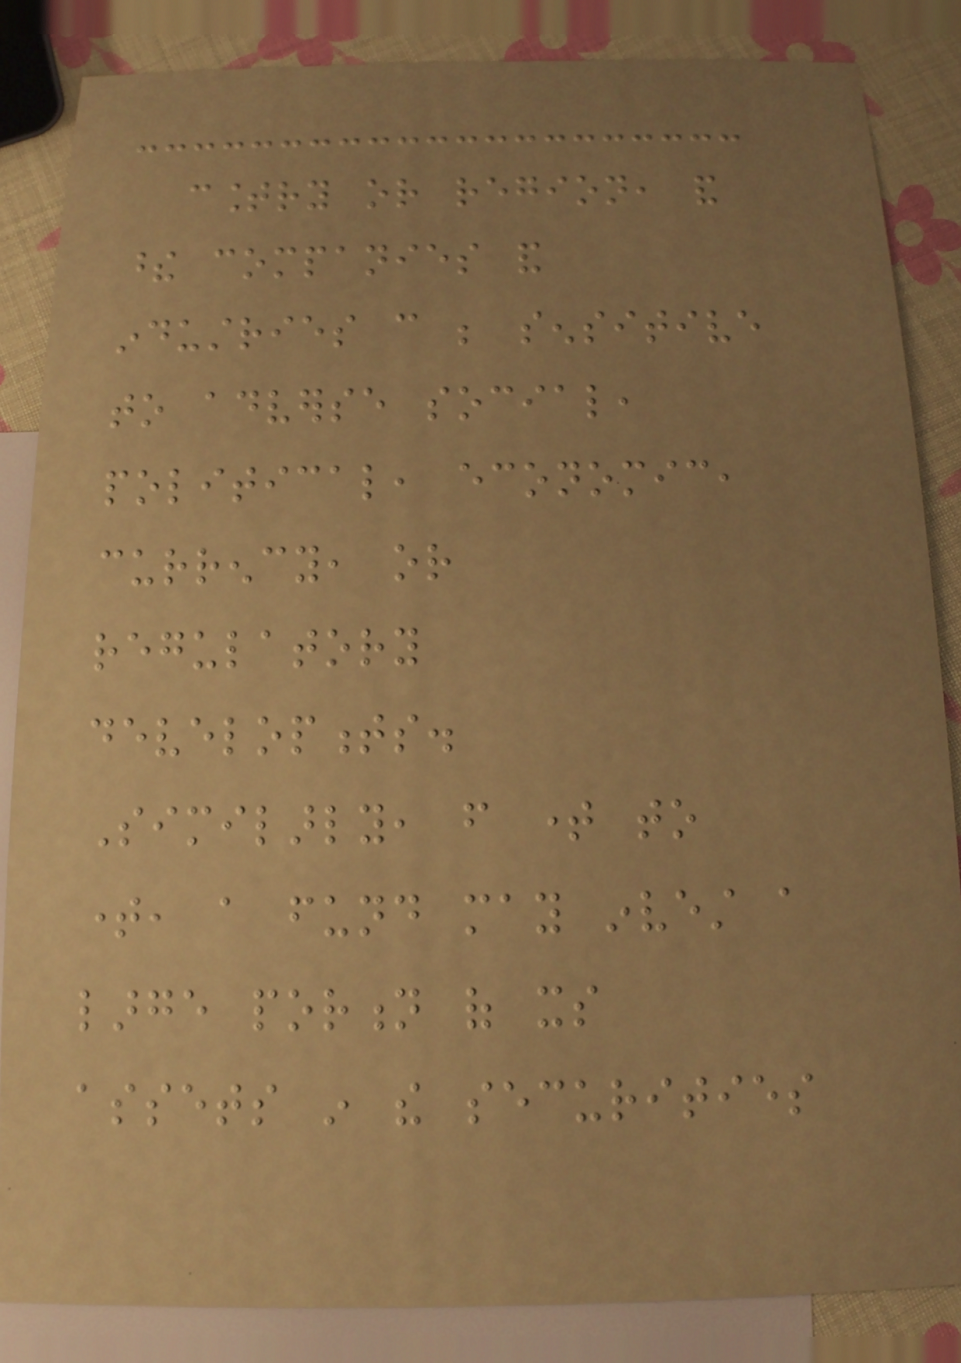country or region, and
these companies and
industries can be sensitive
to adverse social,
political, economic,
currency, or
regulatory
developments.
Similarly, from time to
time, a fund may invest a
large portion of its
assets in the securities
